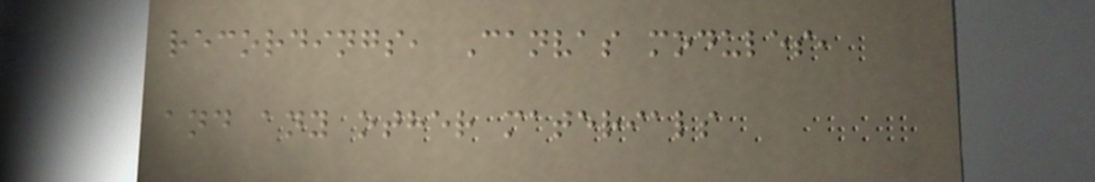recordings, Canvas modules,
and any other materials
